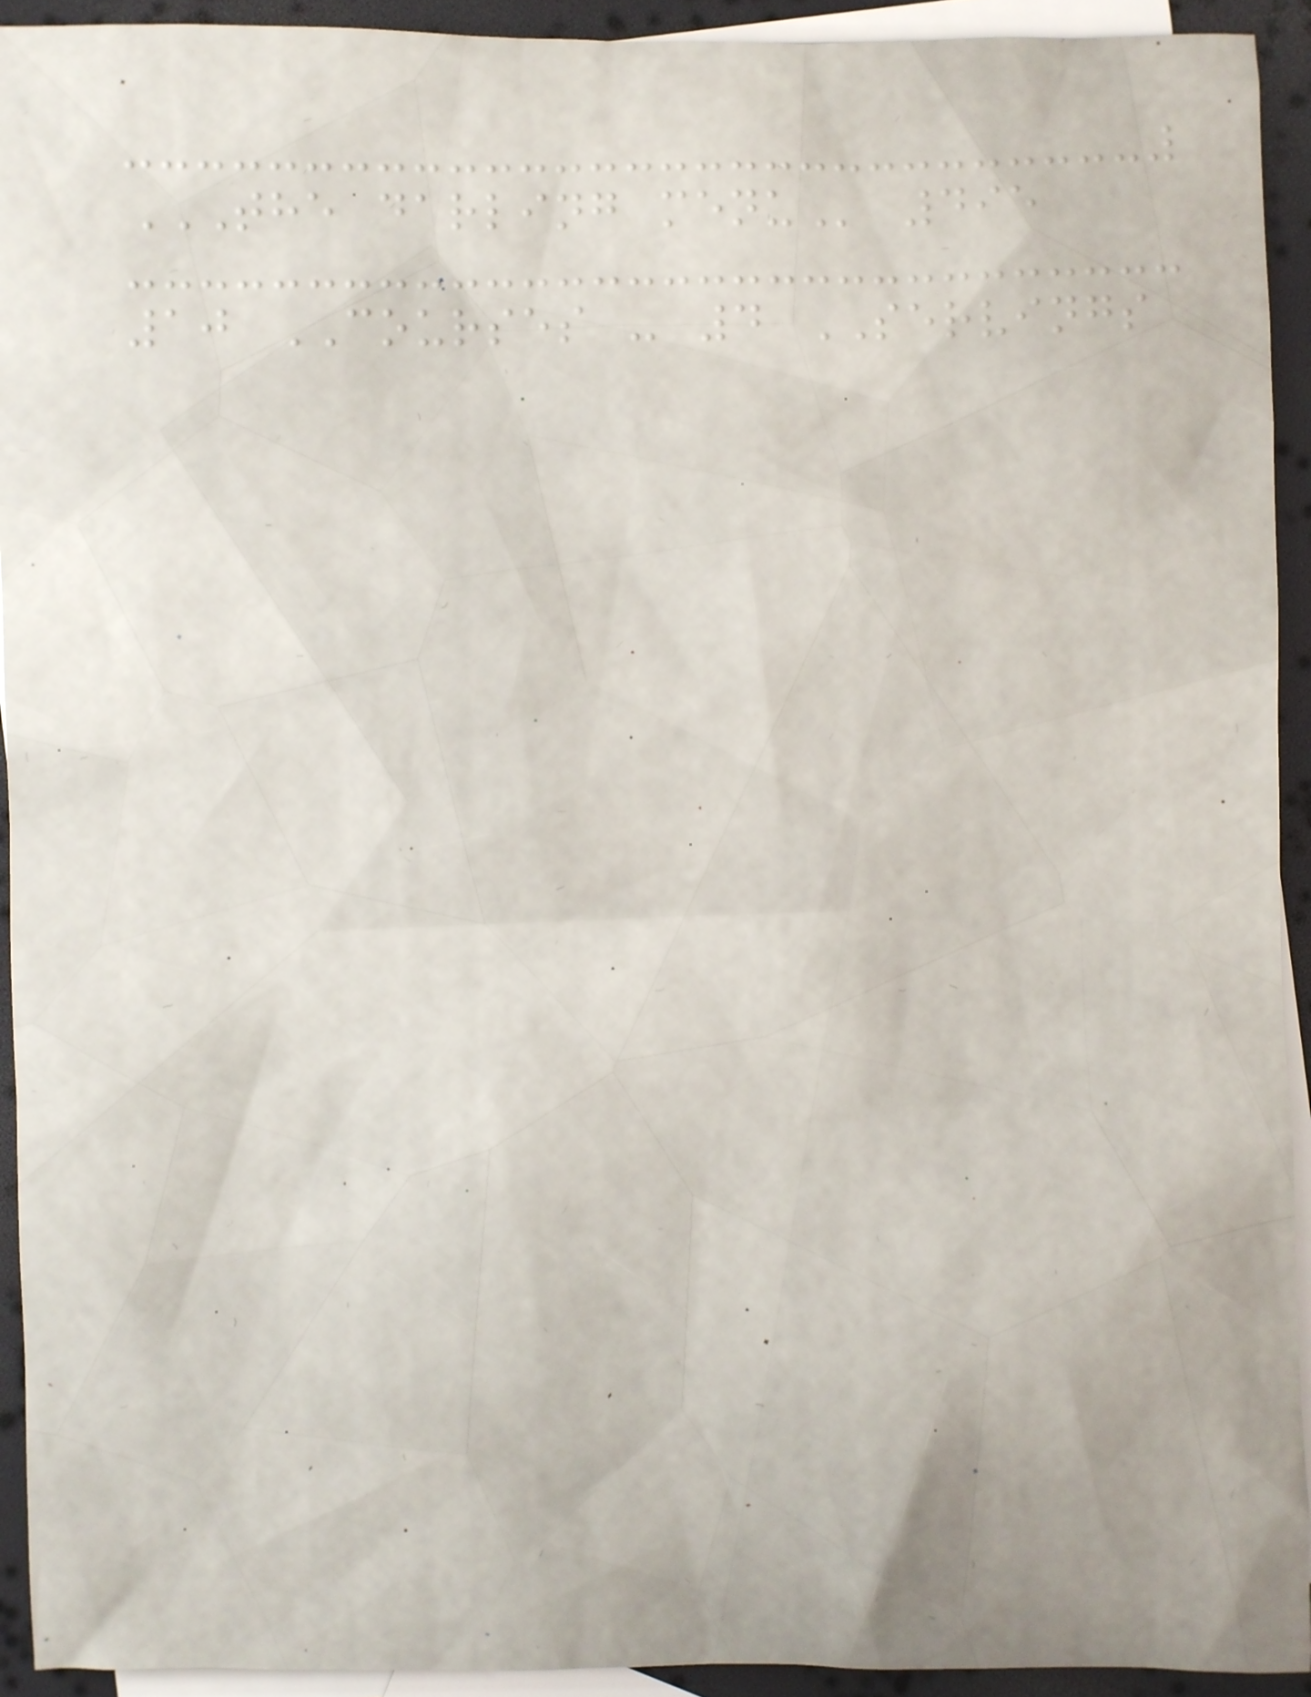THE DARLING MENU 495
10 COURSES - 4 SERVINGS
